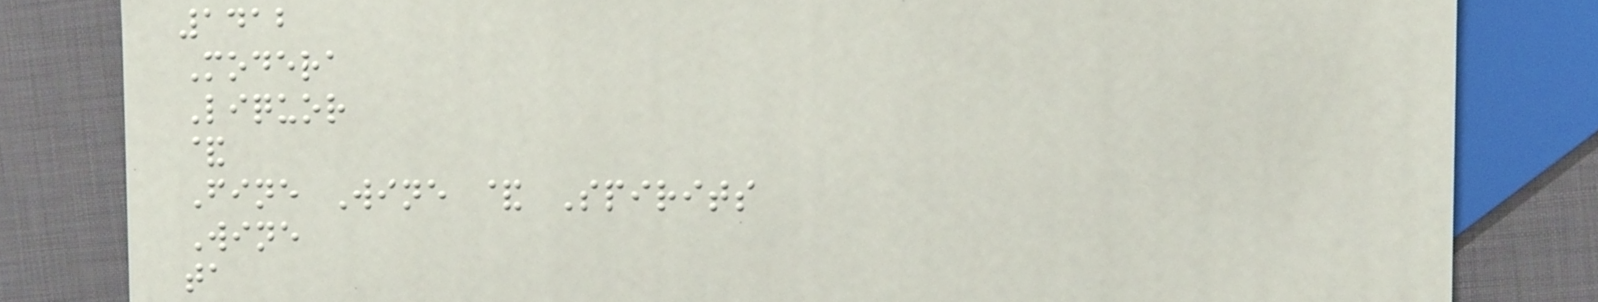1412
Modera
Liquor
&
Fine Wine & Spirits
Wine
ta
